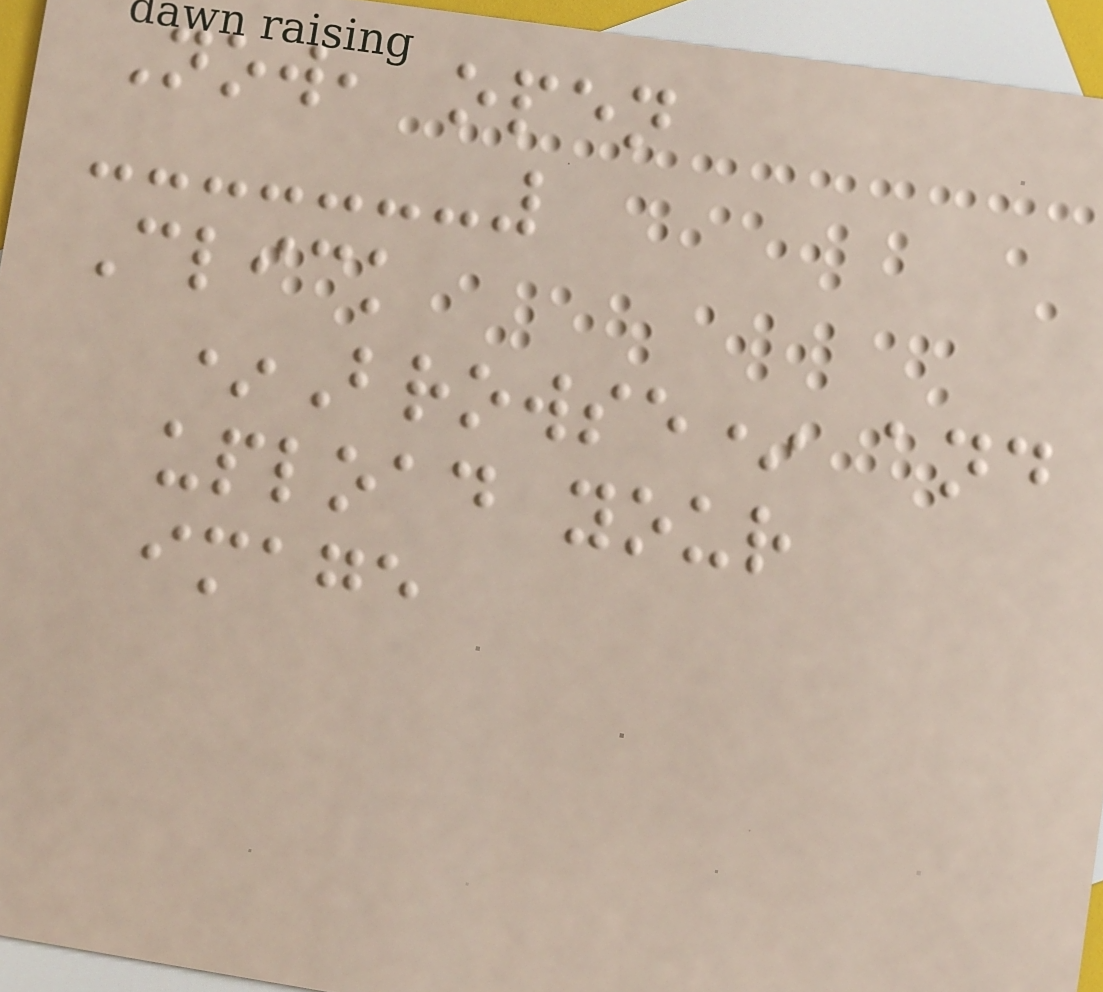Now, open
Click
*Browse* and
upload your
image
